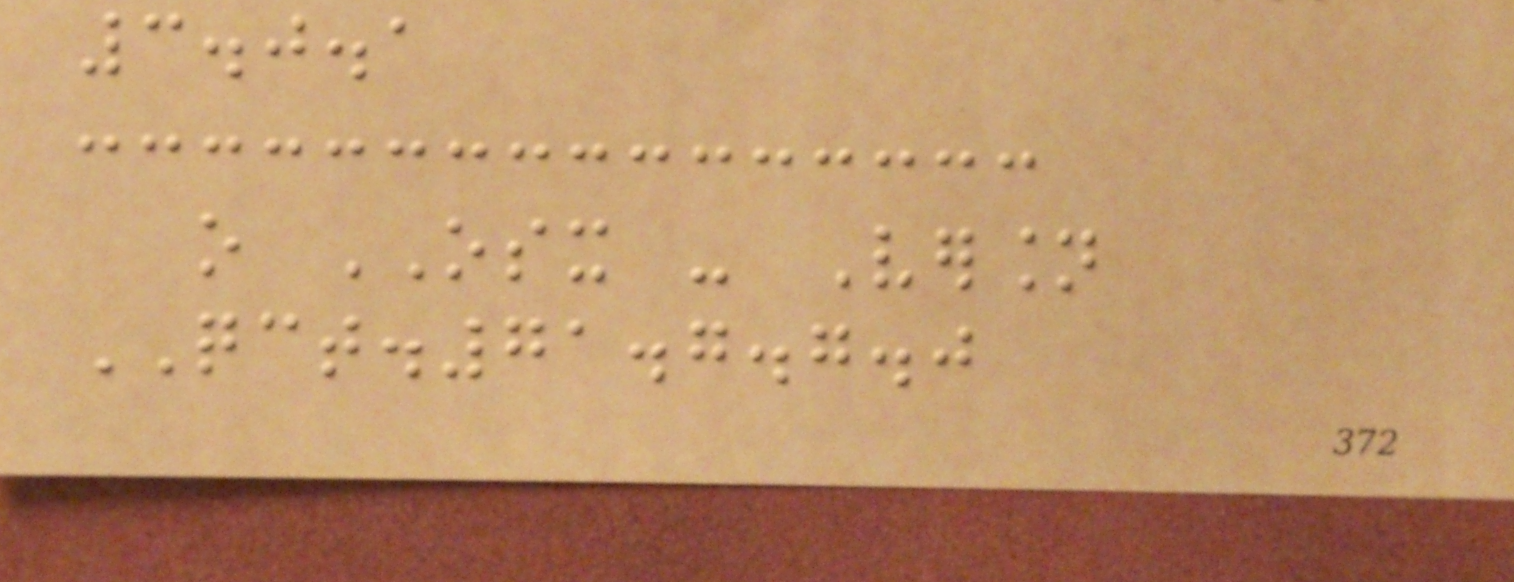3.0.1
o OSX - Version
QCT.71.7.7.0
